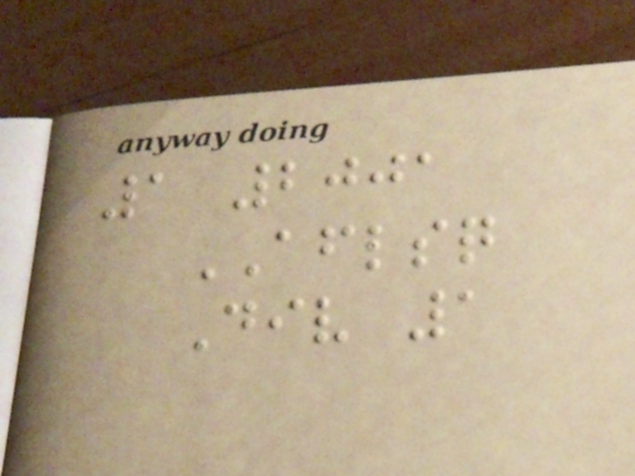1 2001
AFLSQ
Div 1
